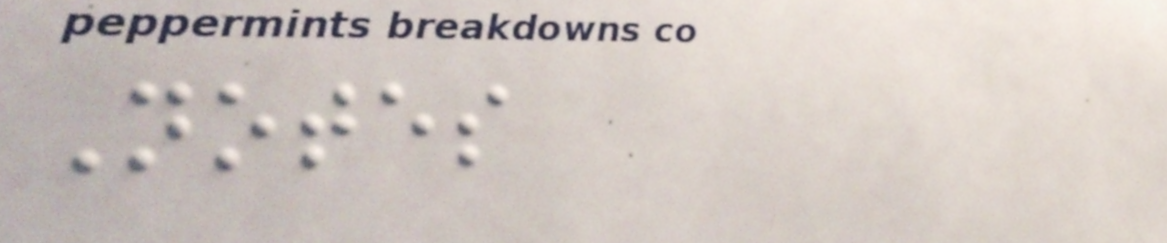Notes
